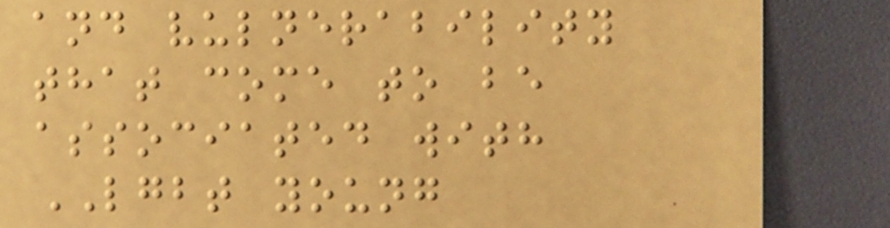and vulnerability
that come to be
associated with
LGBT young
